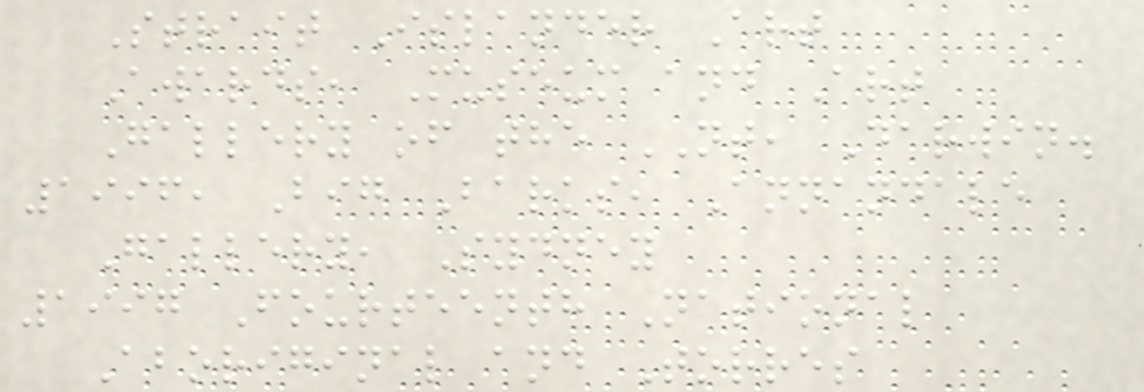Strait Islander Art
Awards, Museum and Art
Gallery of the NT, Darwin.
1996, Big Barks, Annandale
Gallery, Sydney
1997 Fourteenth National
Aboriginal and Torres
